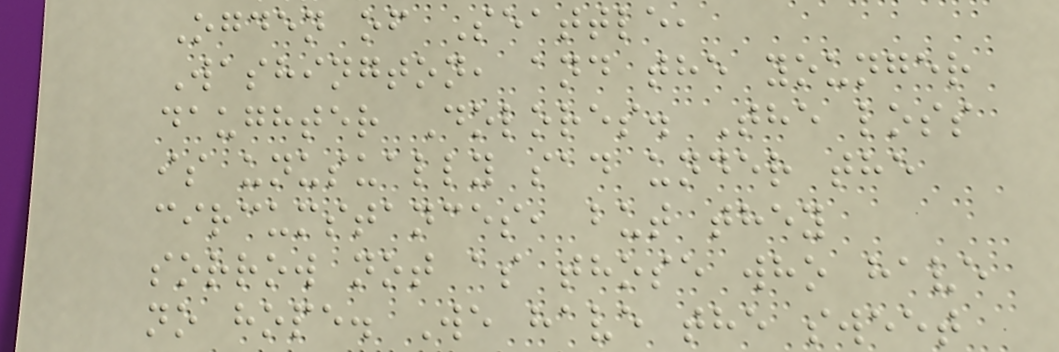Ogden of Seattle,
Washington, and the younger
daughter Dolores. The loss
is unusually sad under the
circumstances, but they
sorrow not as those who have
no hope. We have the sweet
